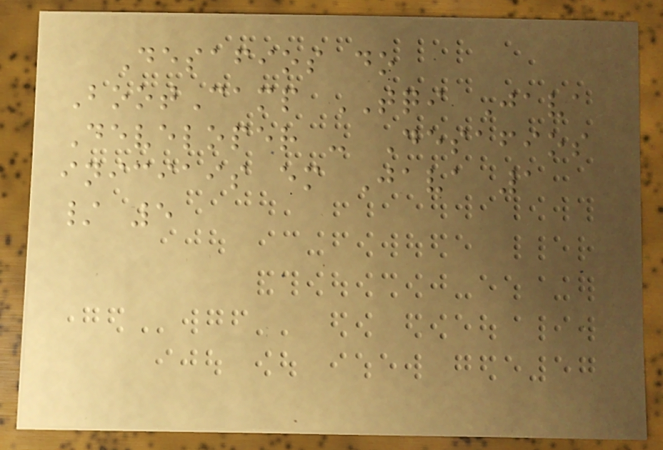Desafios do
BootCamp TQI Java
Developer - Desafios
iniciais em Java 1
/ 5
